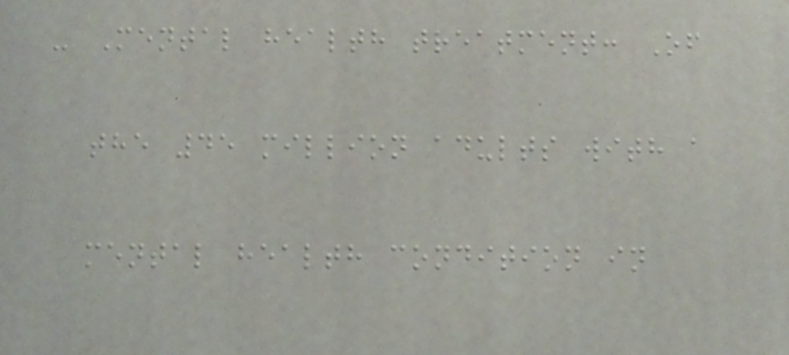- Mental health treatment: Of
the 45 million adults with a
mental health condition in
